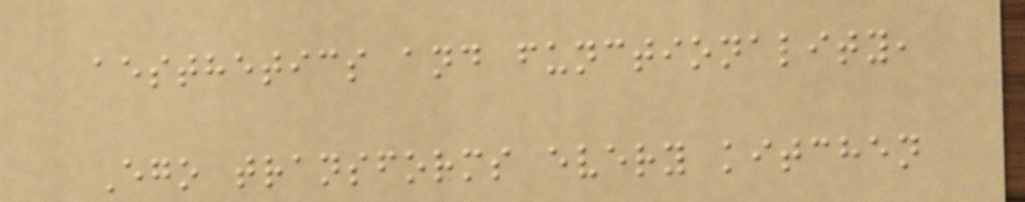aesthetics and functionality,
Ego transforms every kitchen
